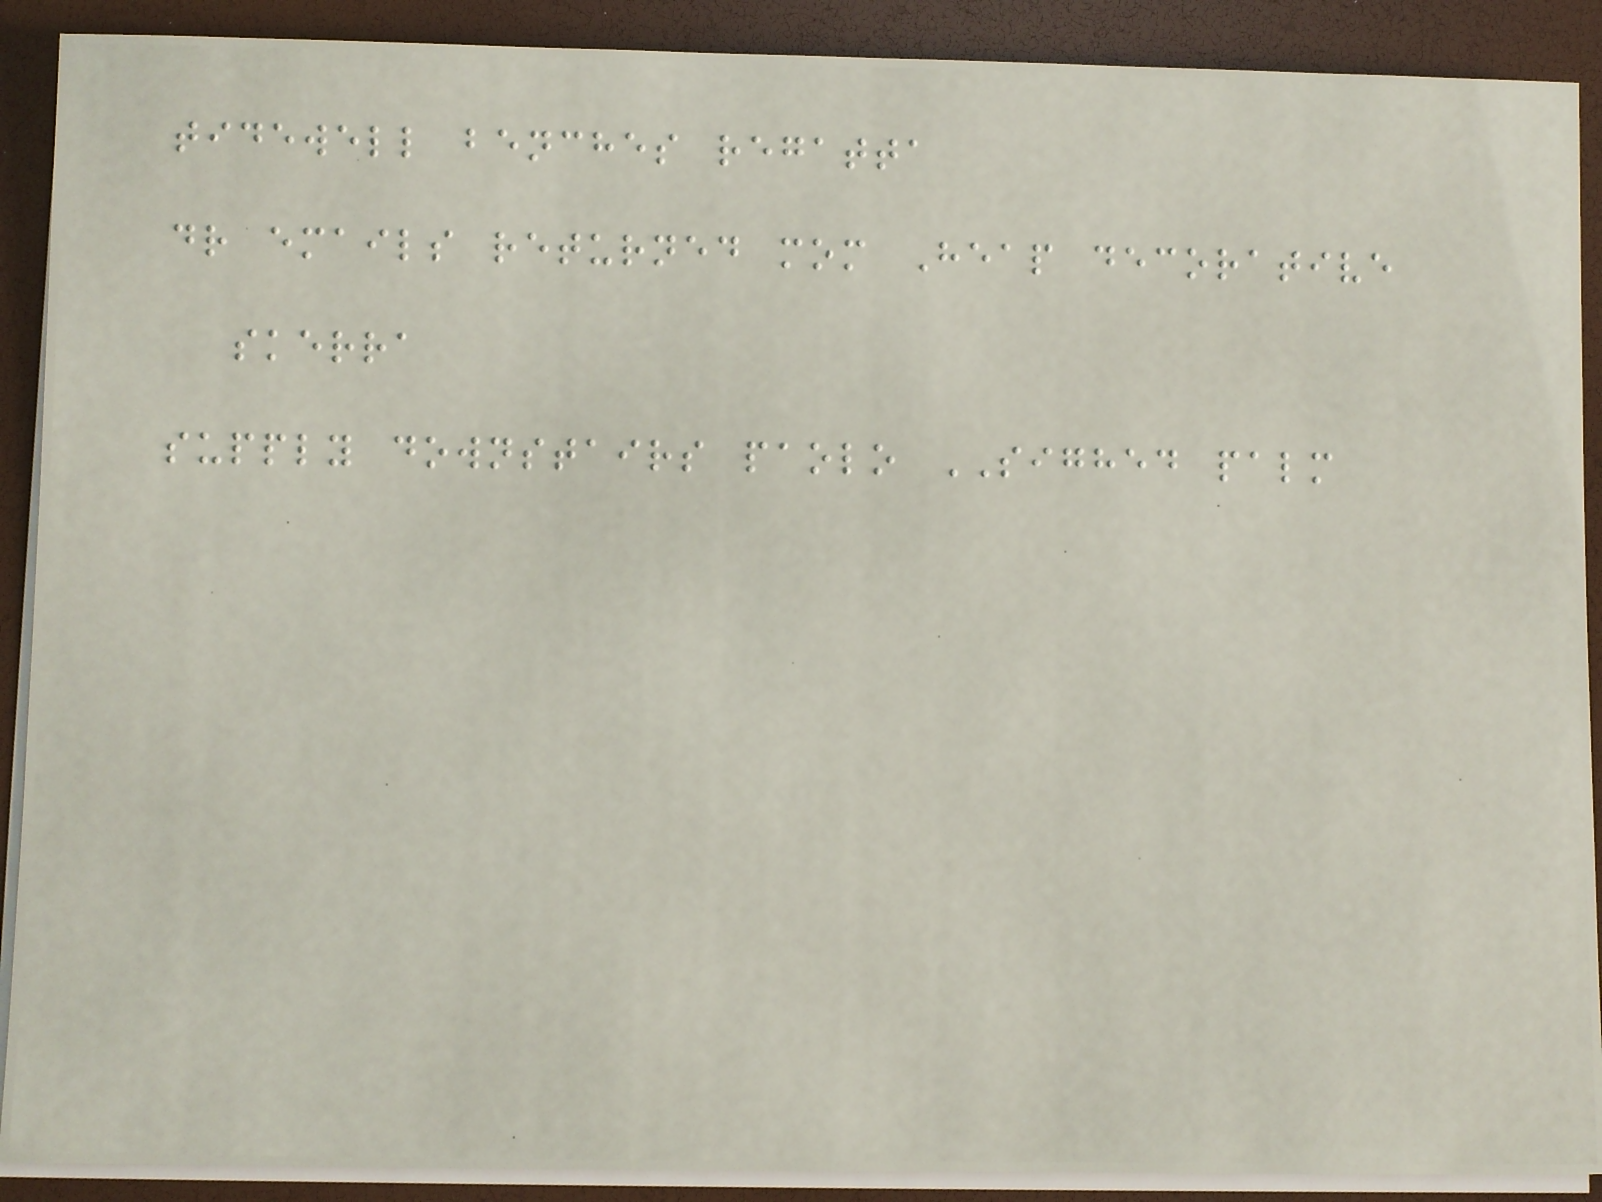tidewell benches regatta
dr emails returned mom Heap decorative
skerra
supply downstairs paolo SIGHED palm
